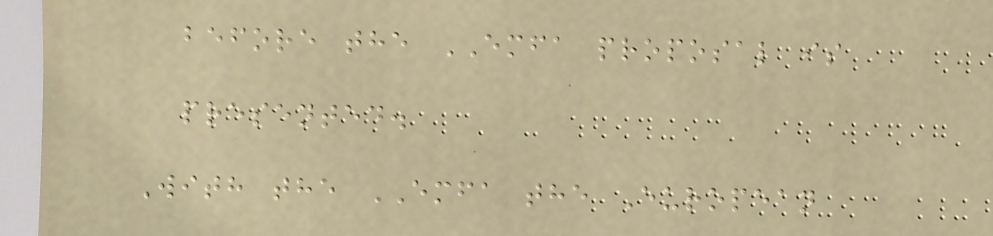before the EMFA proposal is
presented.
With the EMFA the European
